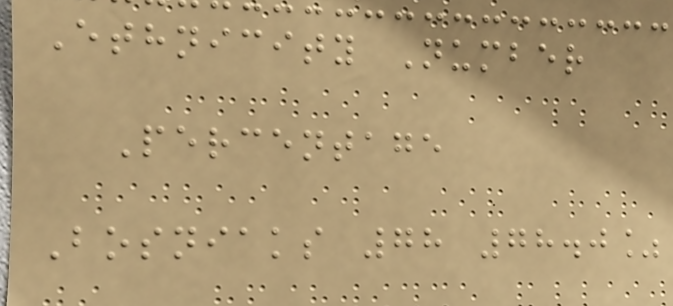Ethnicity Number
Percentage
Bosniaks 78 78.0%
